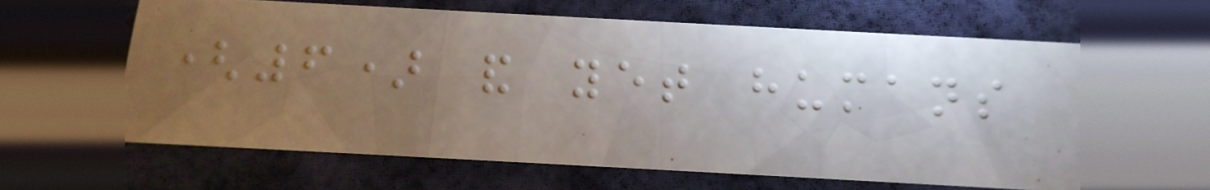(6) and yet humans
